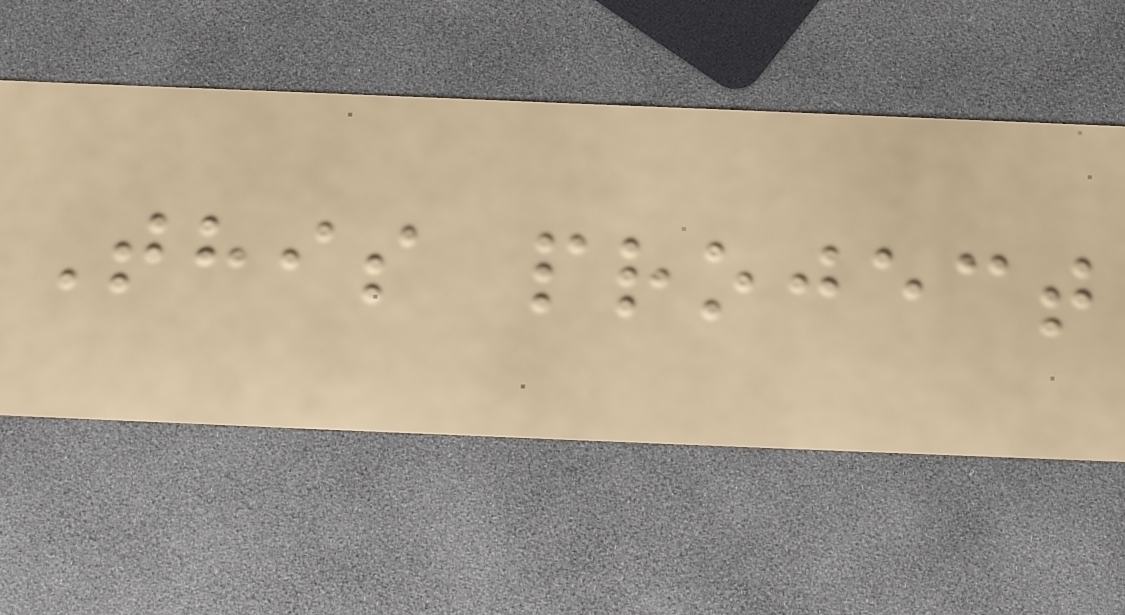This project
